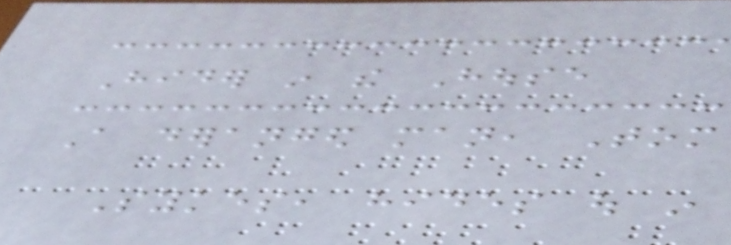Hider in the House
A deranged man, Tom
Sykes, hides out in
